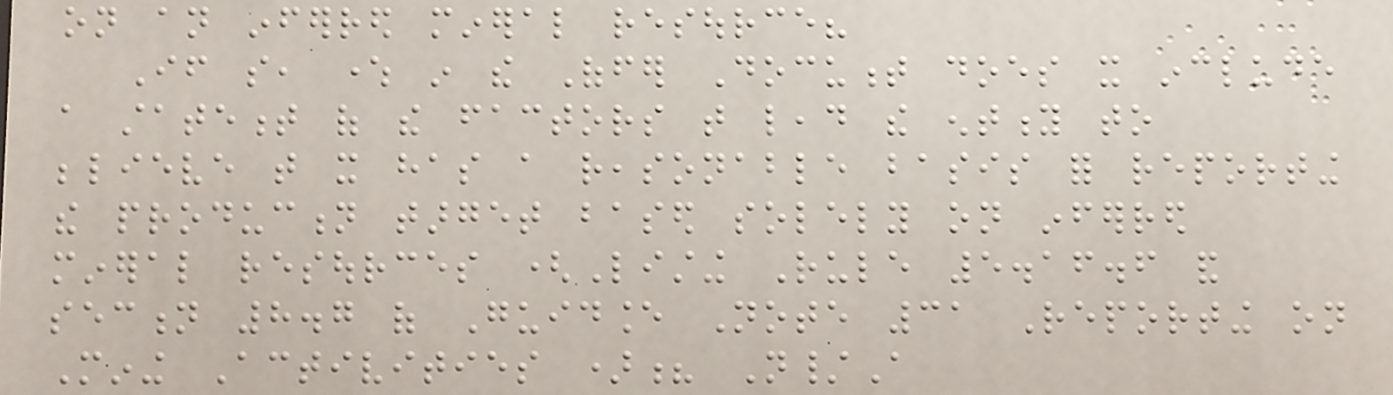on an inferred mineral resource?
If so, where in the Offer Document does it include
a statement of the factors that lead the entity to
believe that it has a reasonable basis for reporting
the production target based solely on inferred
mineral resources (Listing Rule 5.16.6 and
section 8.7 of Guidance Note 31 Reporting on
Mining Activities )? N/A
